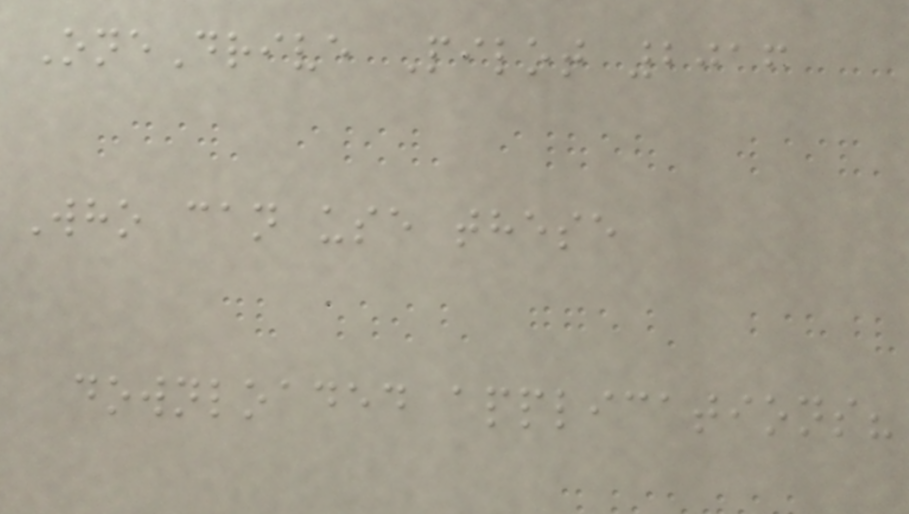OneDrive Pilot 2016
Who can use these
downloaded applications?
